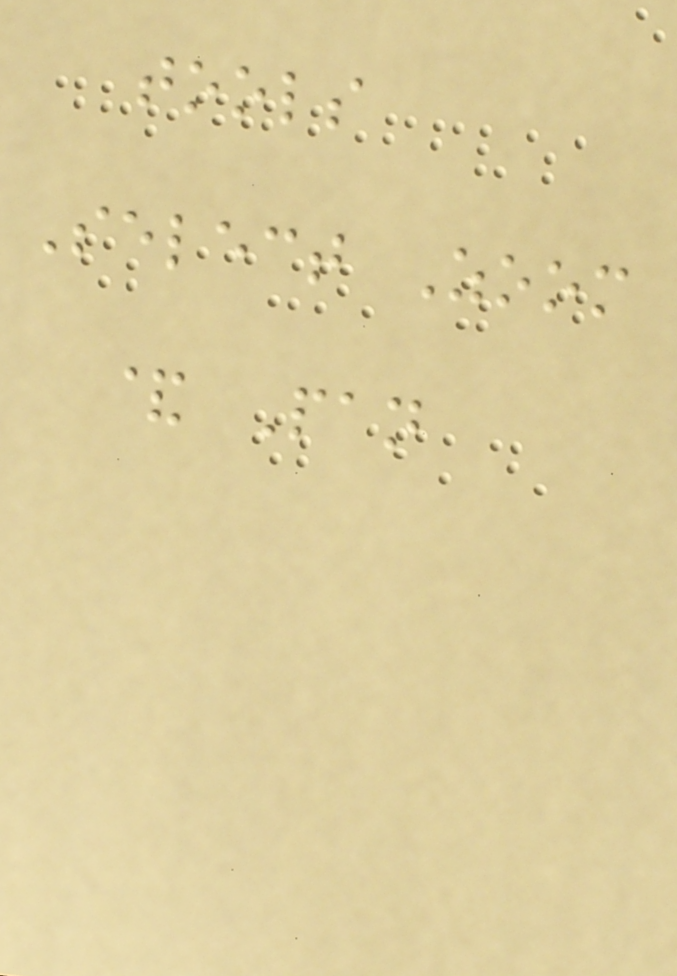tools
Select Zoom
& Pan
